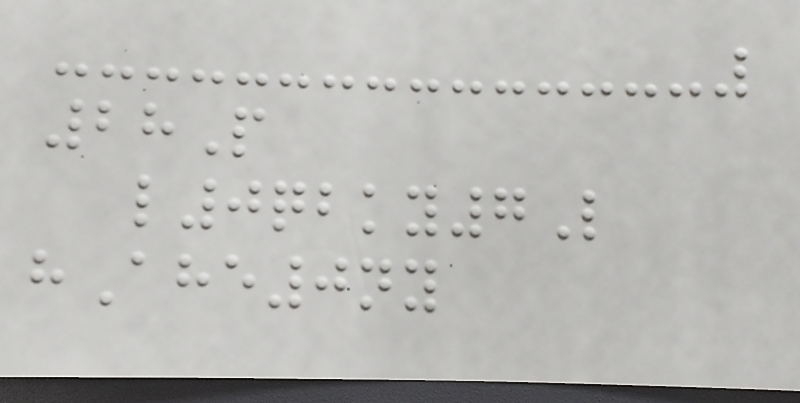28P
l0qbky7L
hAhe0ny
